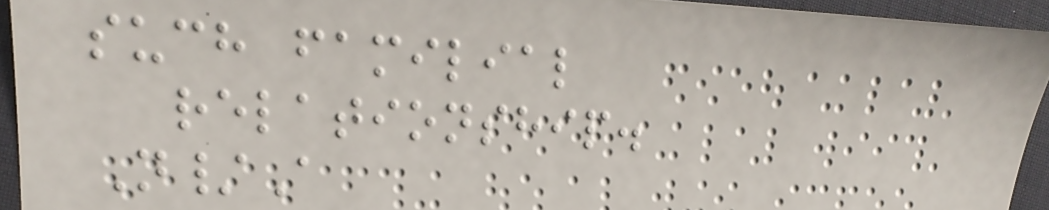such familial
relationship.
N/A
